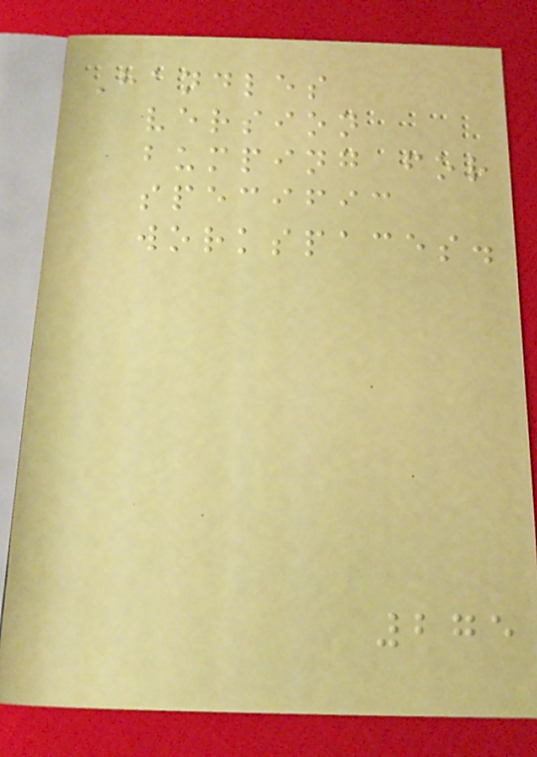Handles
version
bumping for
specific
workspaces.
275
